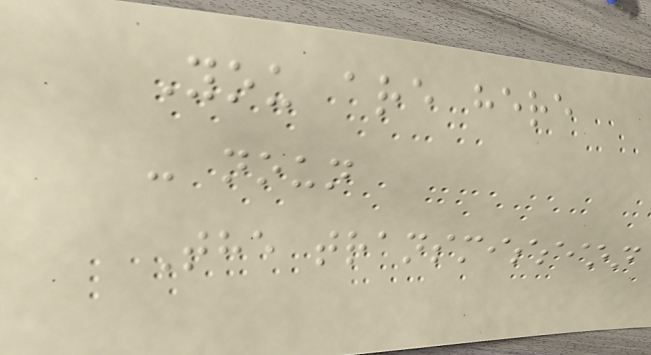You are here
- noun
The transmission
